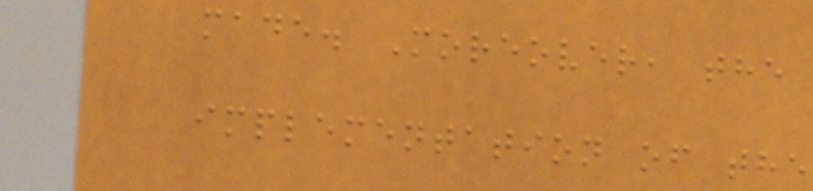made. Moreover, the
implementation of the
